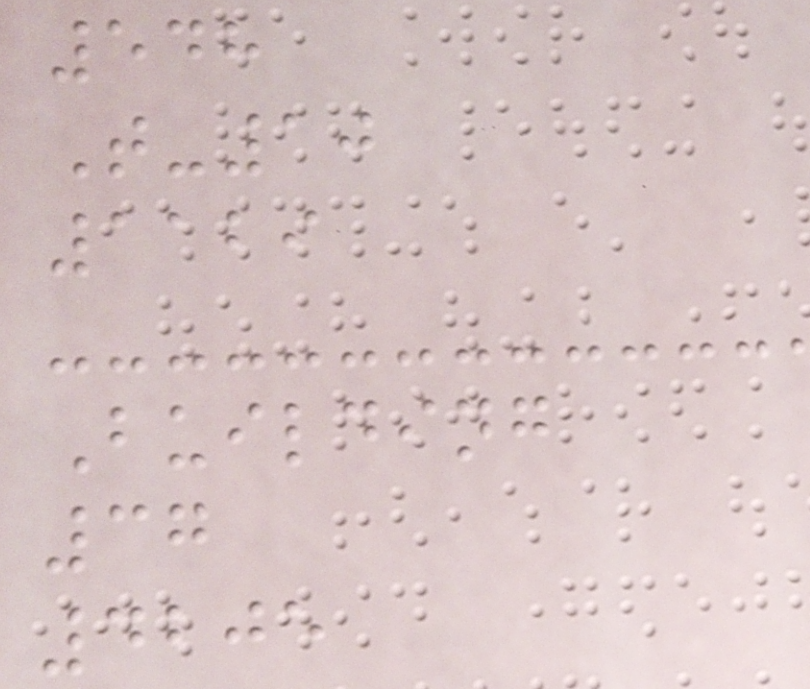548
T-10
1129
Building
37
4205
